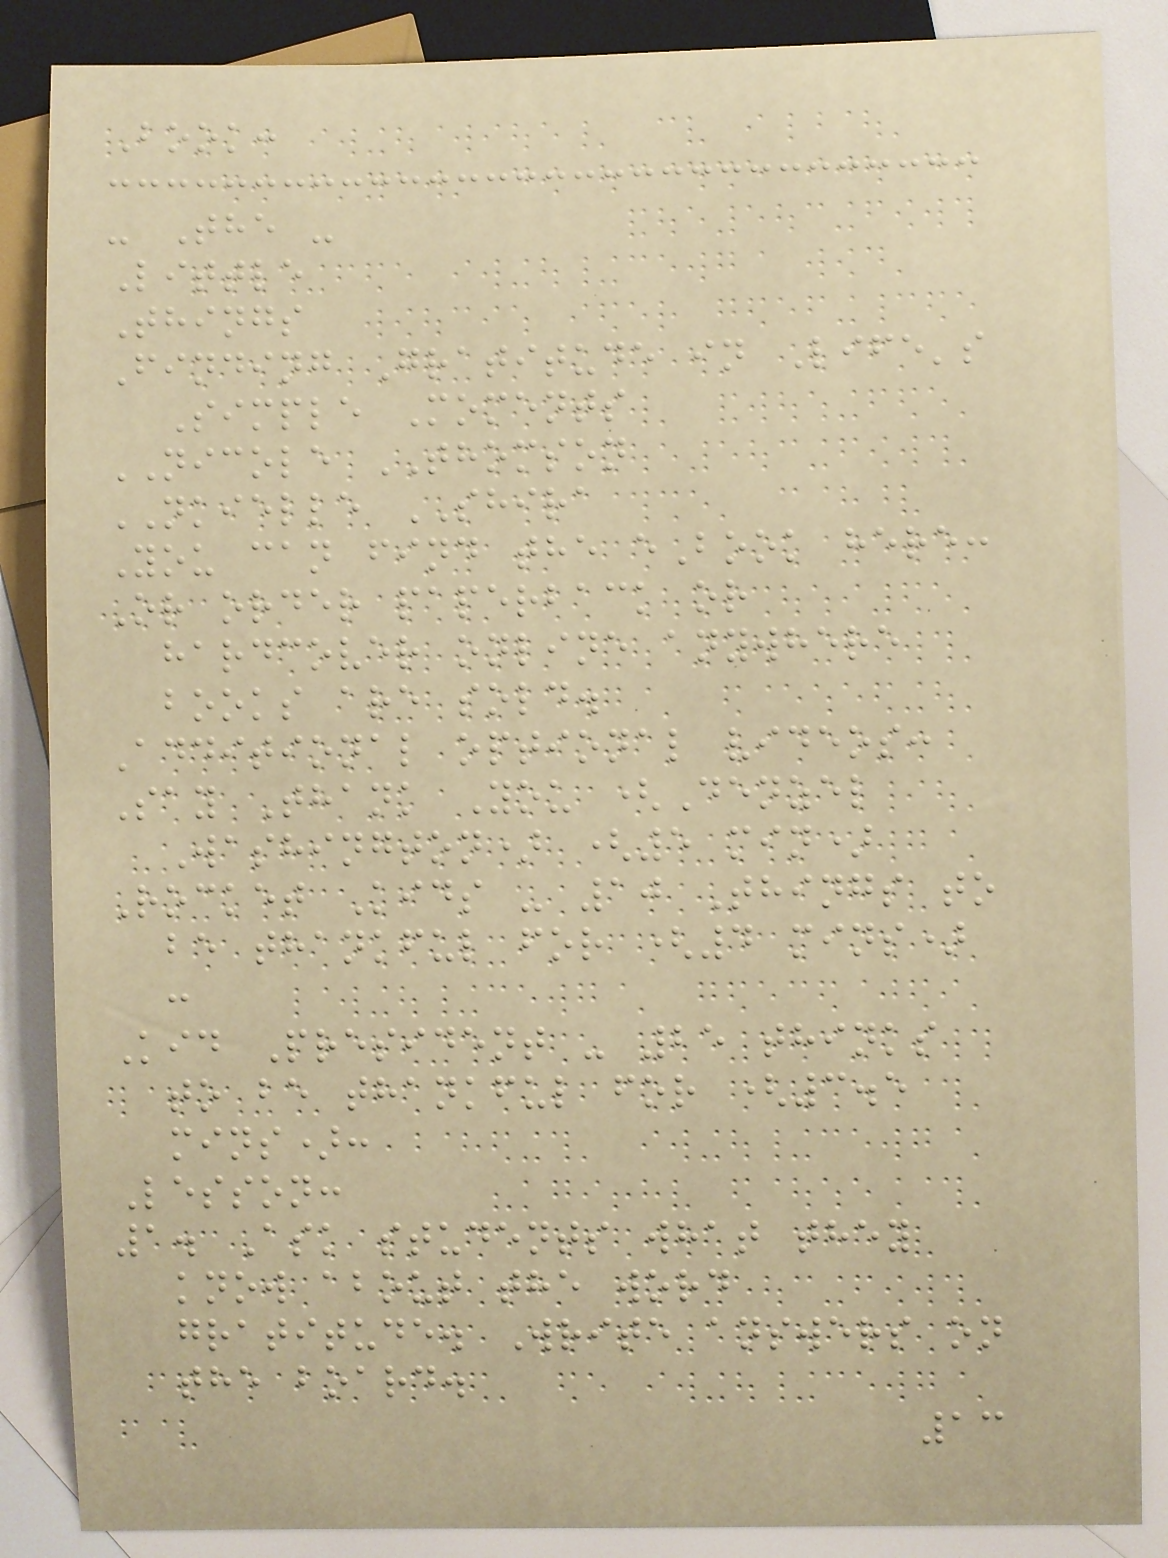Book:
- The -
Little
Things
Finding Gratitude in Life's
Simple Moments
NICOLE THOMSON
NKIELLE SHIRA
You can find the eBook here:
Or order paperback or
hardcover online anywhere
books are sold.
Additional optional videos:
Say Thank You (Denzel
Washington) (5 min)
Rocket Kids - 10 Things to
be thankful for (4 mins)
:
Kid President - 25 thinks
to be thankful for (3.5
mins):
Lesson:
1. Ask students what they
know about the word
gratitude. Write answers on
the board.
13
